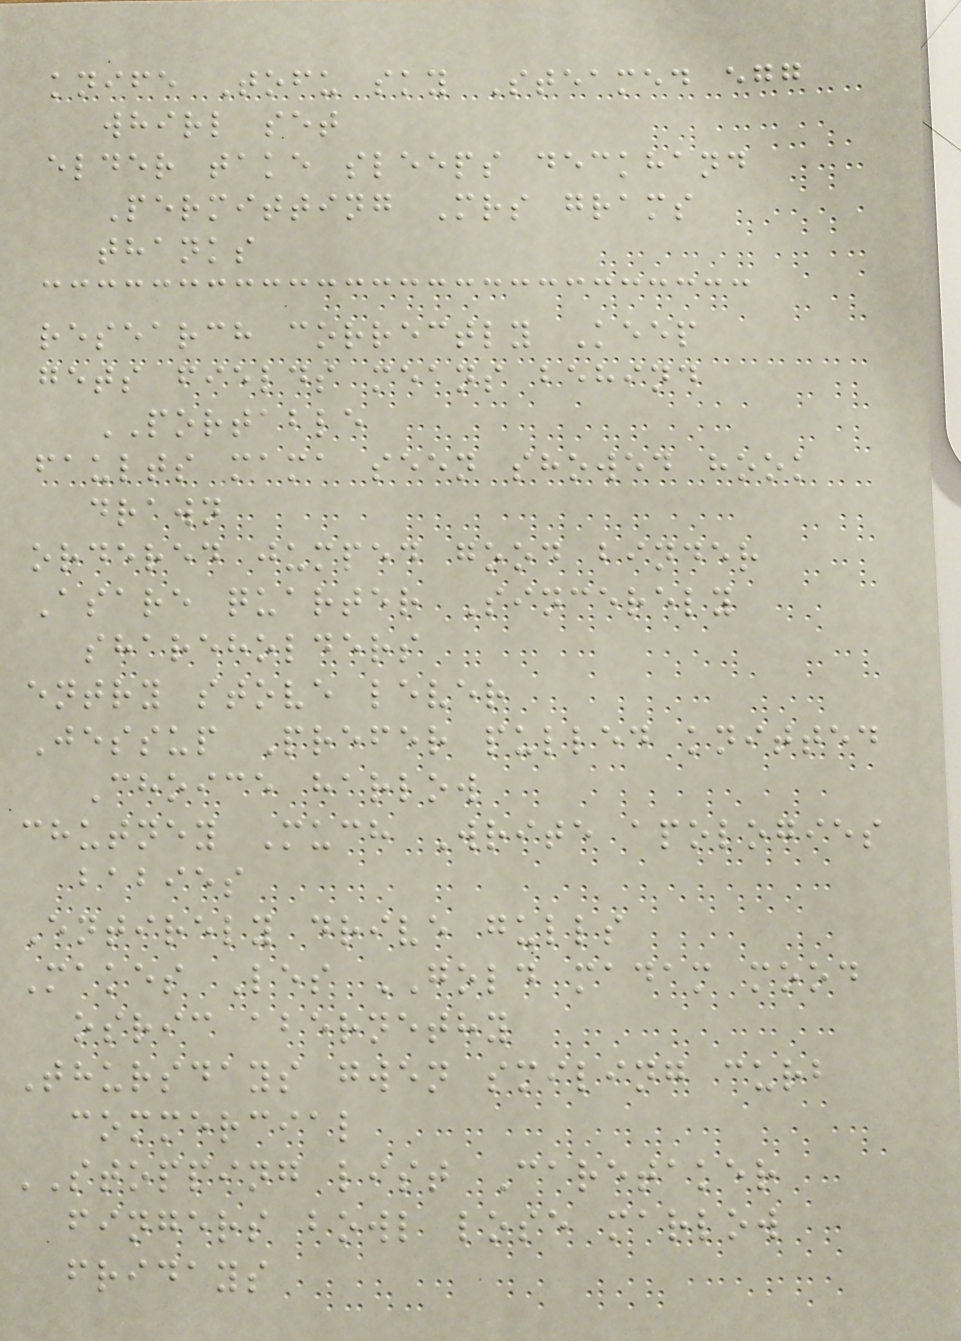knife Tofu sky Steamed egg
whirl set
elder take sleeps deckhand
Permitting Mrs grams
thanks
research correctly Keep
gets fields means behind
PORTABLE
faults mama seen showed hook
drawn
ordered jumped good binder
Asare quarter Sincerely
shareholders
entry stove lever
Jessup Prefer pulled knitted
Choice harlow
chutney Much Write apologies
babies
Entirely drive gulls
Makes Les GOLD madam mood
osric abernethy
Thursdays gwen smiling curb
commercial
STOPPING list Caretaker
fingers bowl lose marlow
fridays
